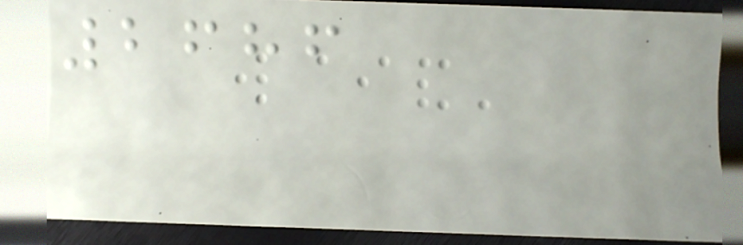2686
